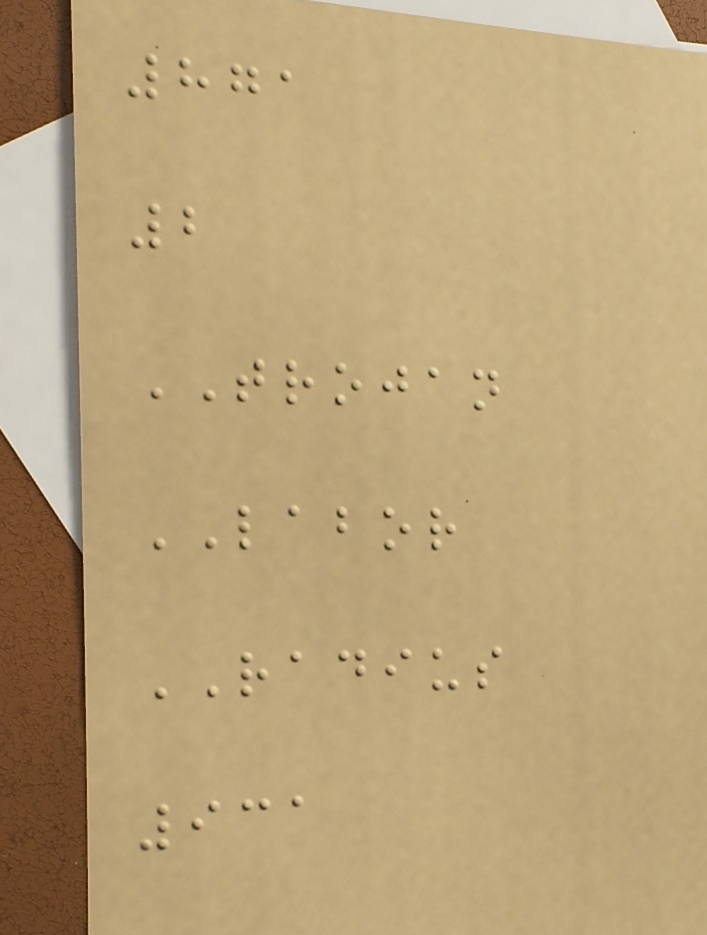871
2
TROJAN
LABOR
RADIUS
931
